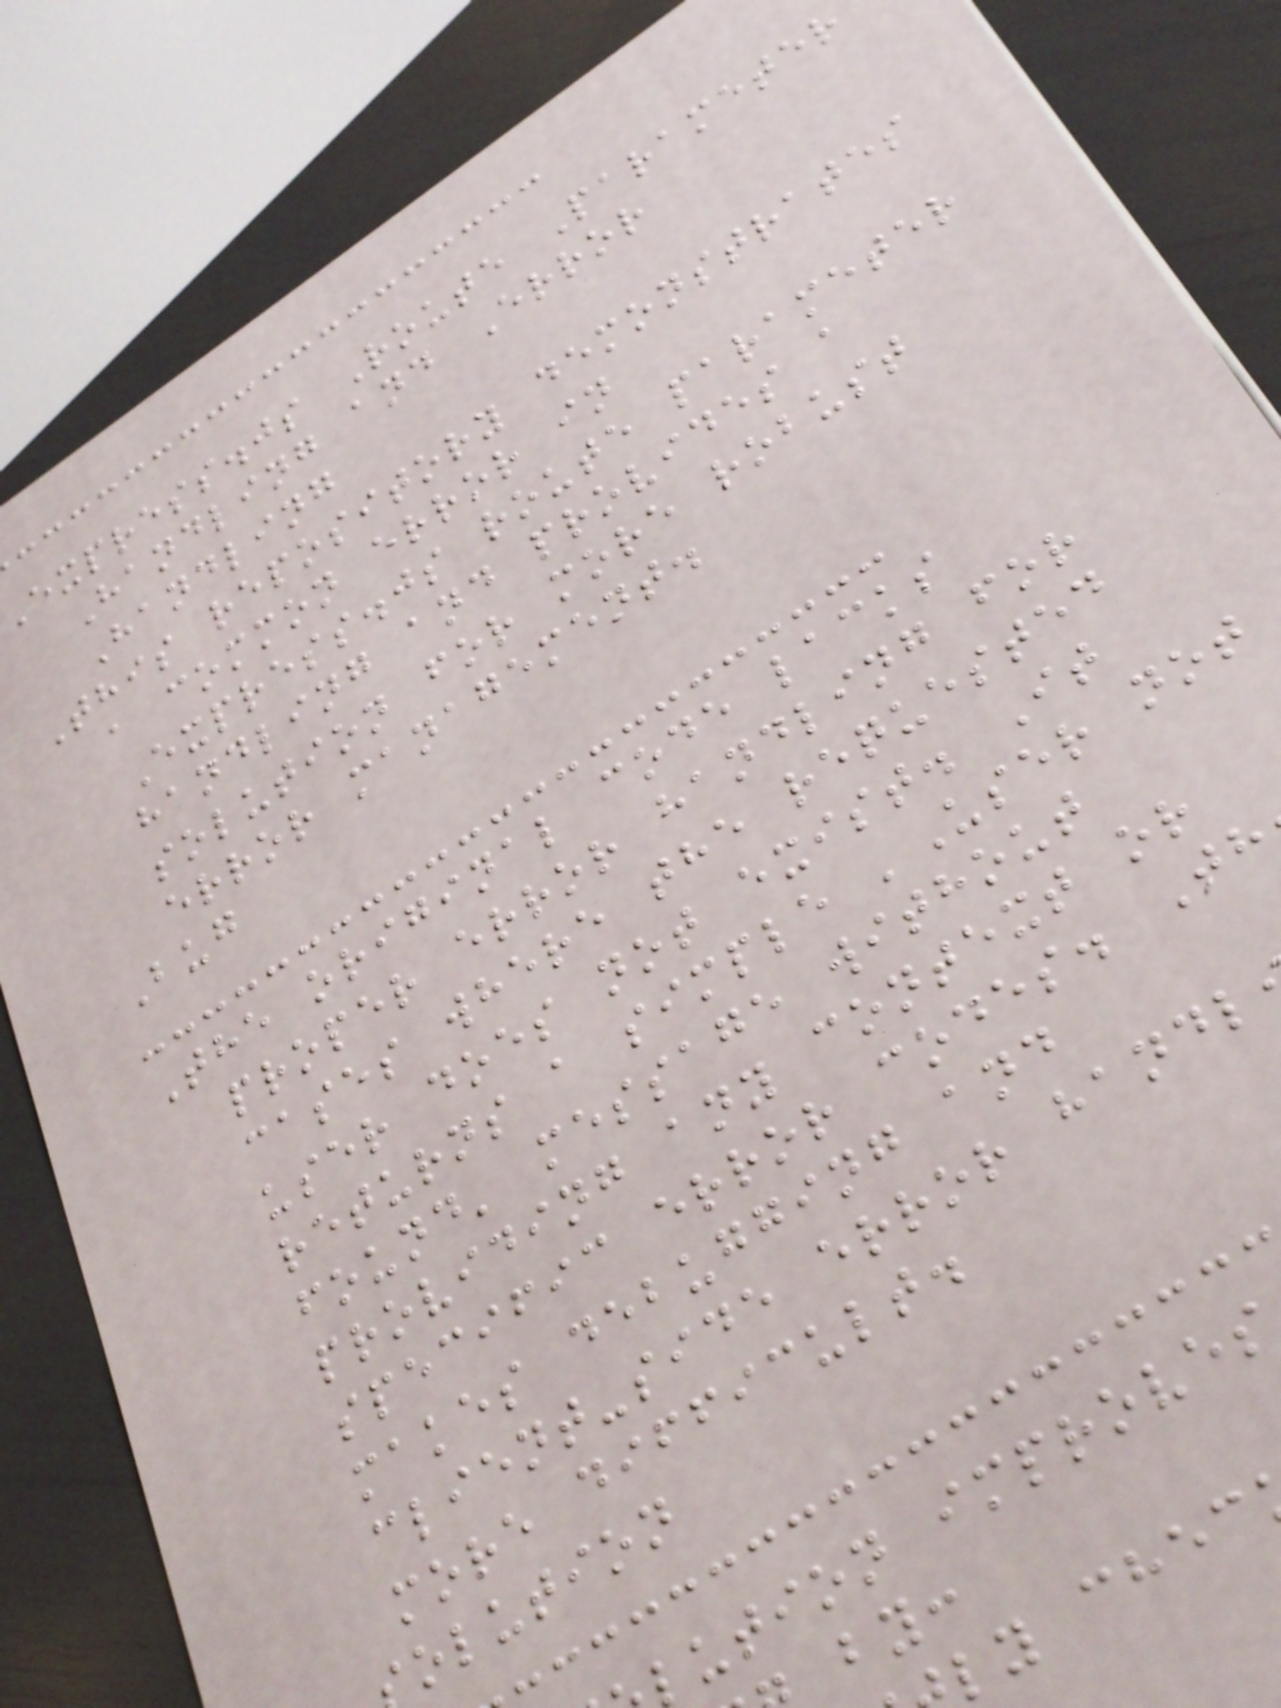Express.js Route Parameter
Handling and Error
Handling
This repository demonstrates
a common error in
Express.js route parameter
handling and provides a
solution for more robust
error management.
Bug
The original code lacks
proper error handling for
cases where the requested
user does not exist. It
returns a simple 'User not
found' message without
providing any context or
specific error codes. Th
makes debugging and
client-side error handl
more difficult.
olution
lution improves
ly chec
